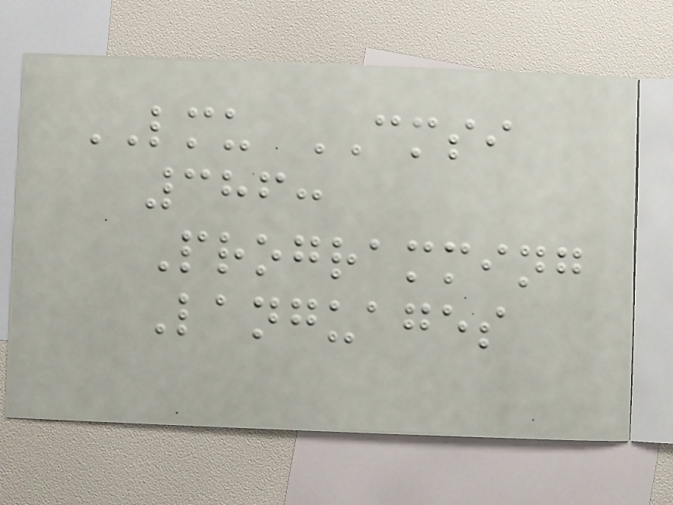LMU CMSI
386:
Programming
Languages
